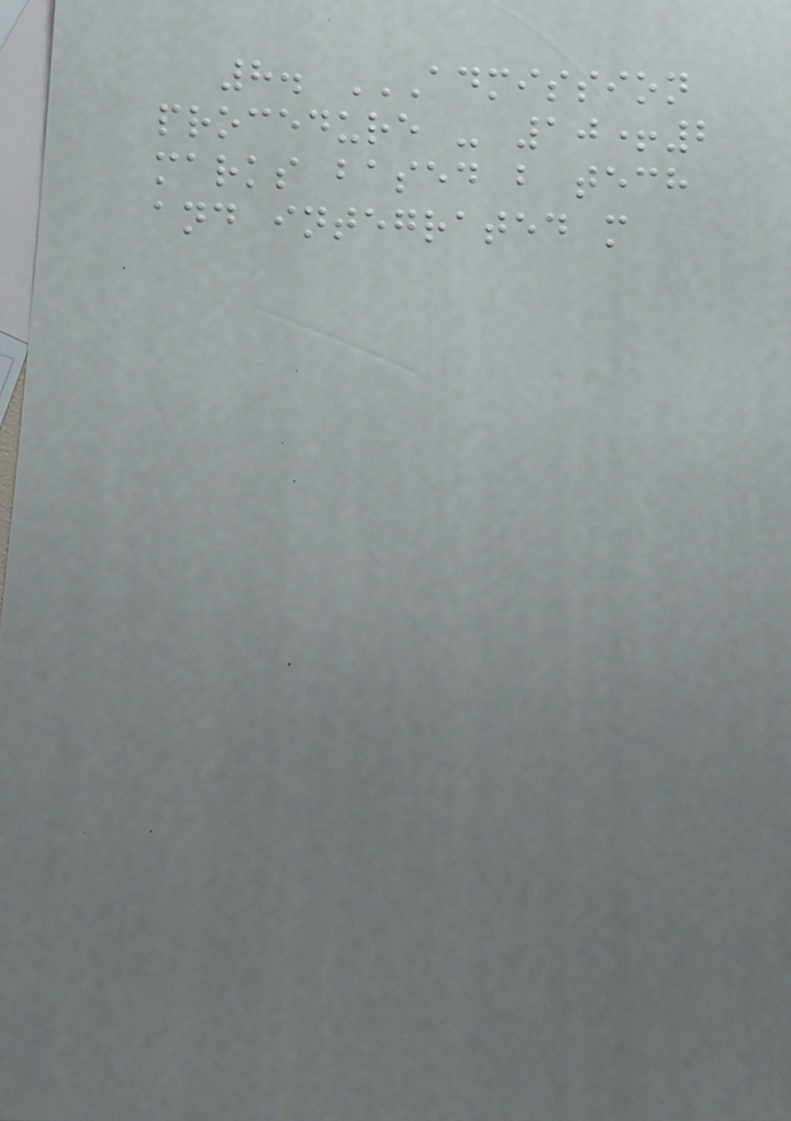8. ADMISSION
PROCEDURE - 10+2
MARKS BASED B TECH
AND INTEGRATED M
